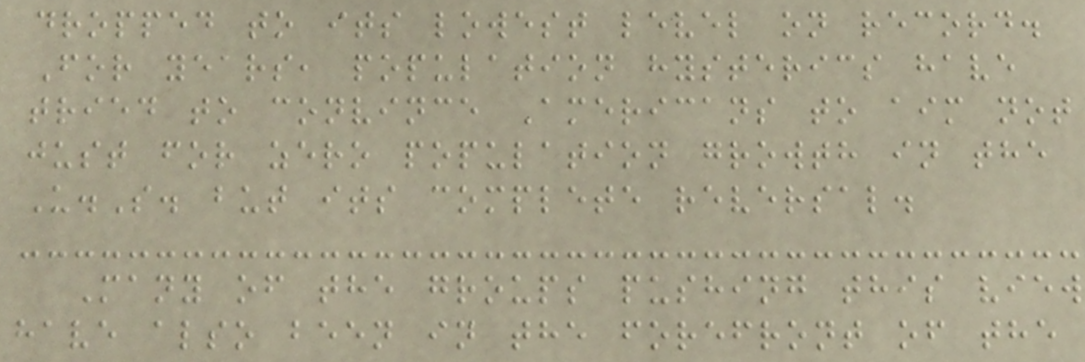dropped to its lowest level on record.
For years, population hysterics have
tried to convince Americans to aim not
just for zero population growth in the
U.S. but its complete reversal.
Many of the groups pushing this view
have also been in the forefront of the
